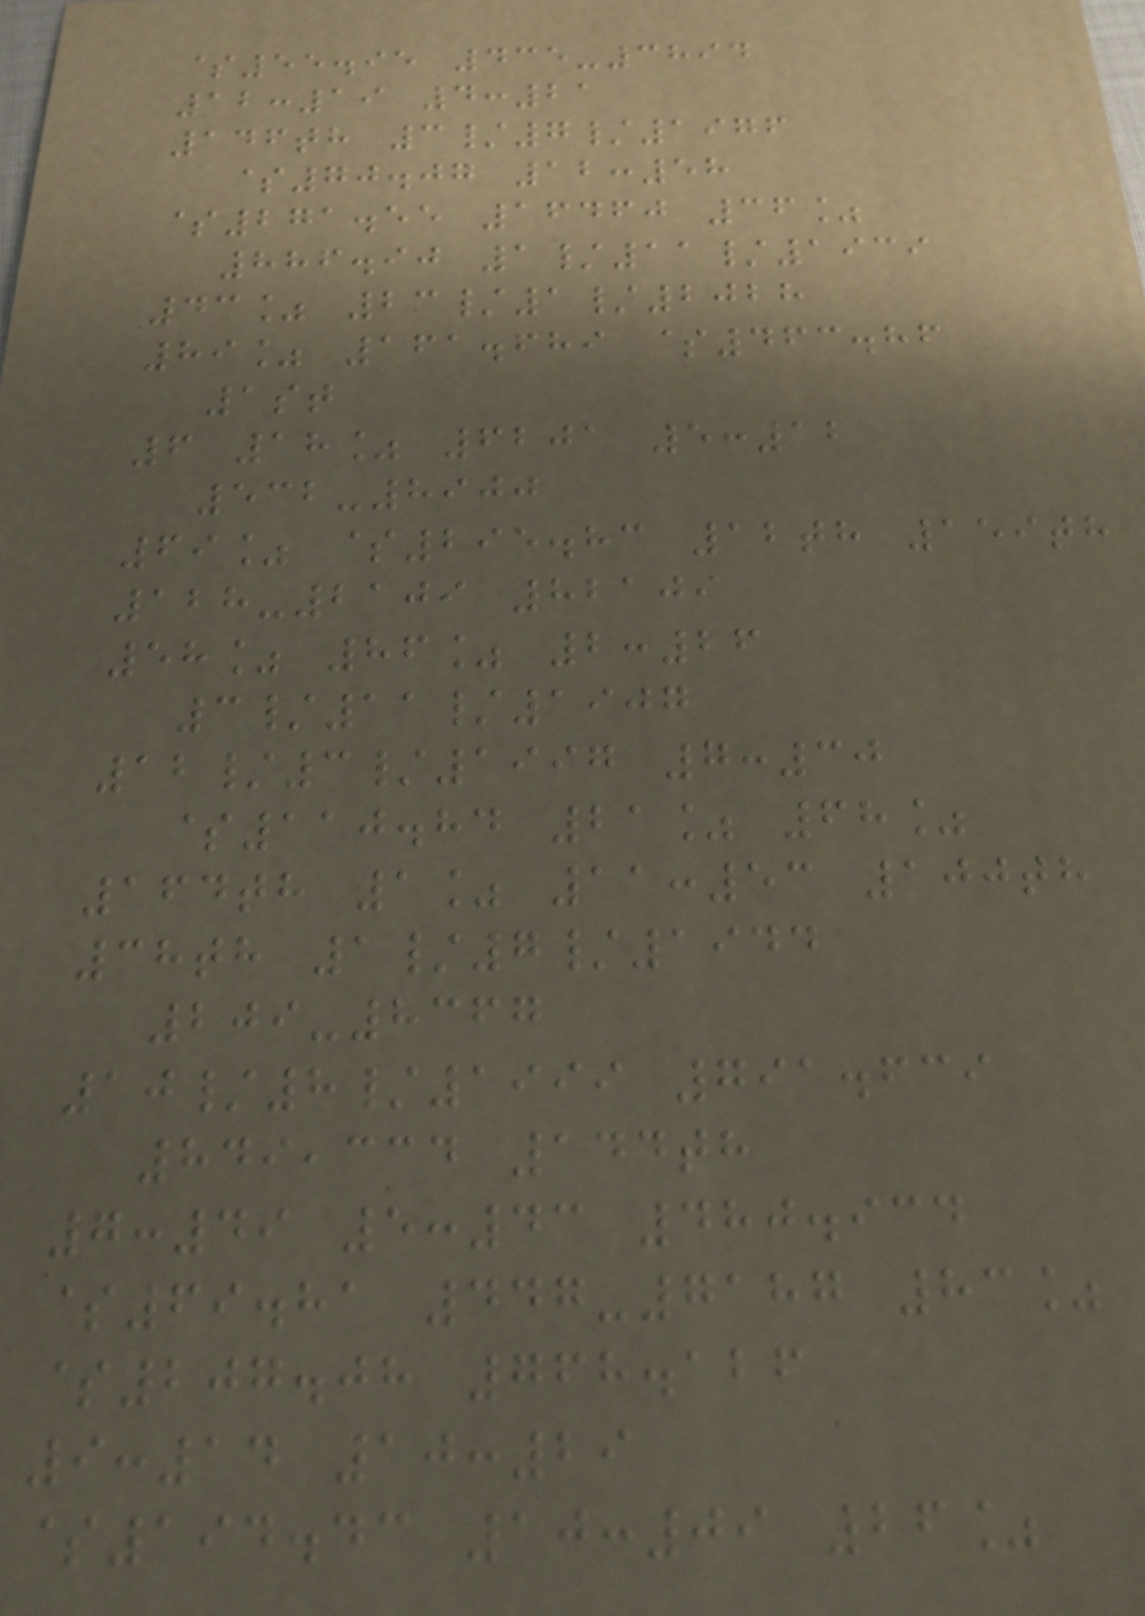$55.95 435-3894
12:19 4:21
146th 3/7/1976
$70.07 12:58
$271.55 16460 36%
886.90 1/11/1939
43% 23/1/2028
89% 161.689 $463.86
1st
6 18% 6201 5:12
532-8900
69% $295.83 12th 159th
128-2109 82109
58% 86% 2:26
3/11/1907
12/3/1997 7:30
$110.84 21% 68%
164th 1% 11:53 100th
38th 1/7/1944
209-8367
10/8/1999 791.639
849,334 144th
7:49 5:43 480.934
$69.81 447-7187 83%
$207.08 768.126
9:14 10:29
$194.43 10:09 26%
